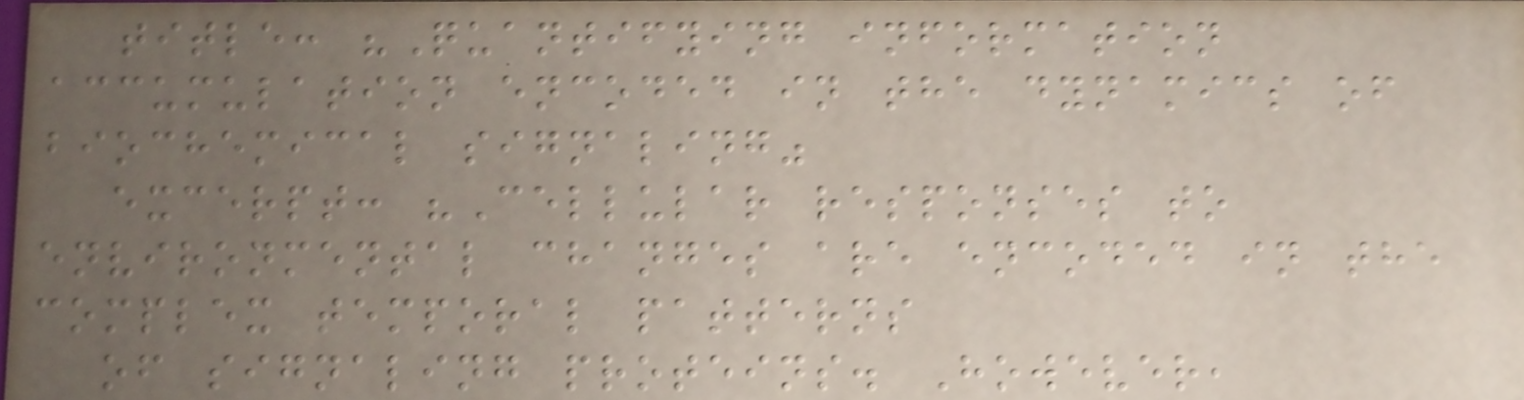title: "Quantifying information
accumulation encoded in the dynamics of
biochemical signaling"
excerpt: "Cellular responses to
environmental changes are encoded in the
complex temporal patterns
of signaling proteins. However,
